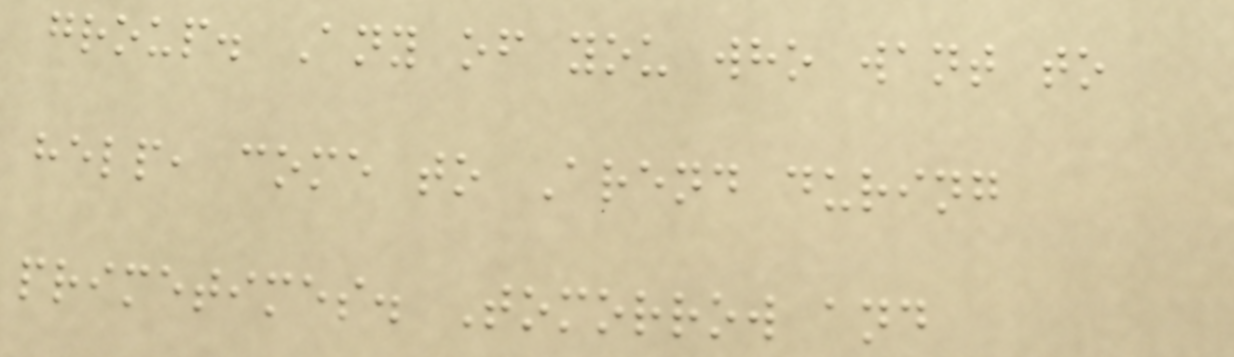group. Any of you who want to
help, come to Arend during
primetimes. Tomorrow and
